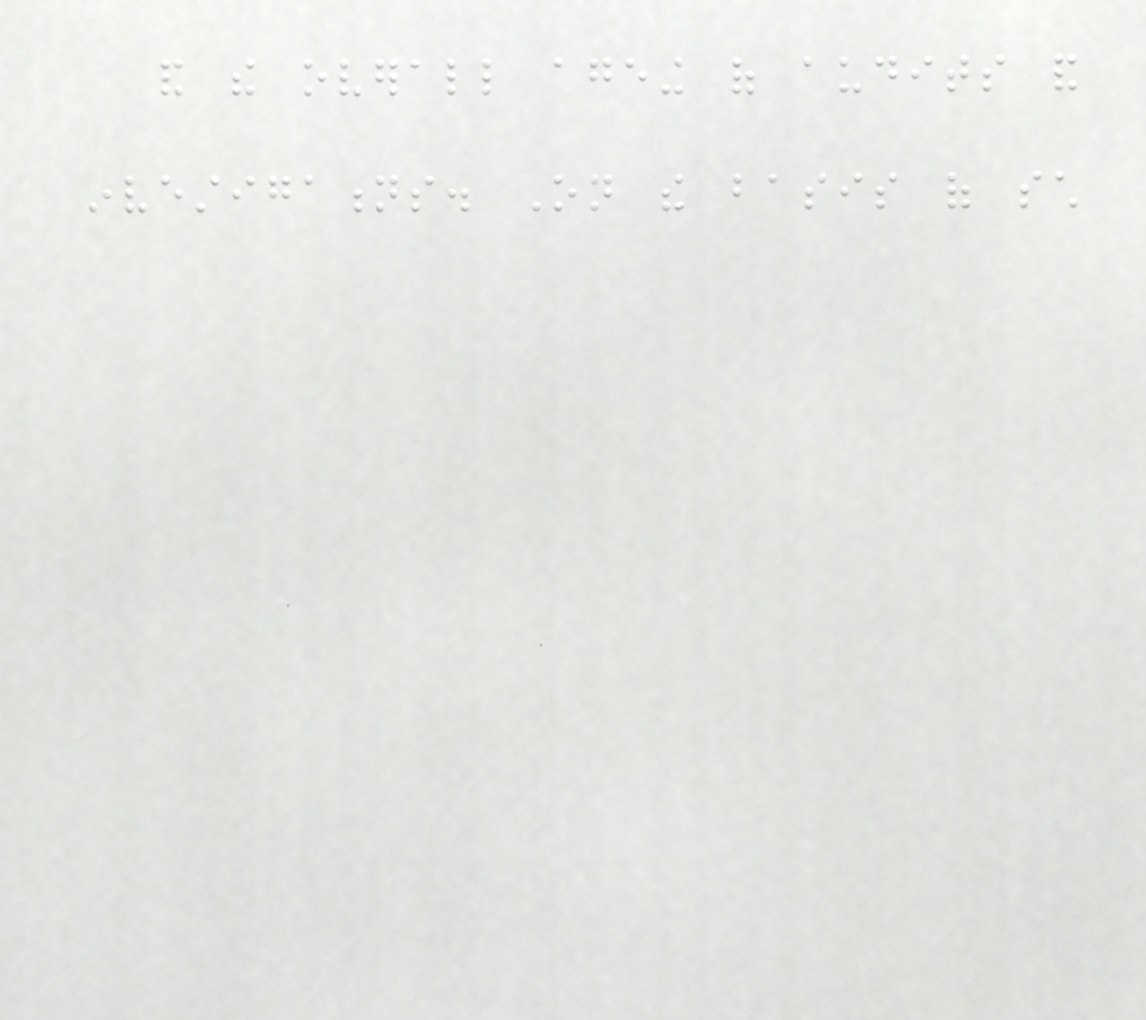and the overall ageing of audits and
investigations. On the basis of such
